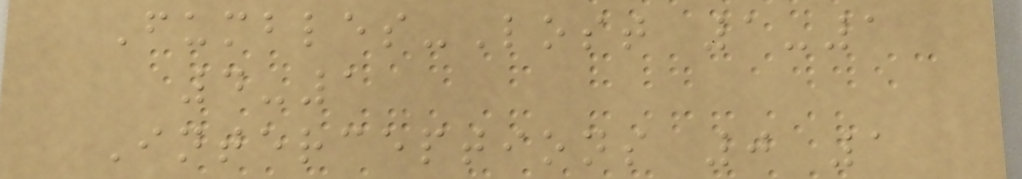Fumbles-Lost 1-1
4-1
Interceptions 0 1
